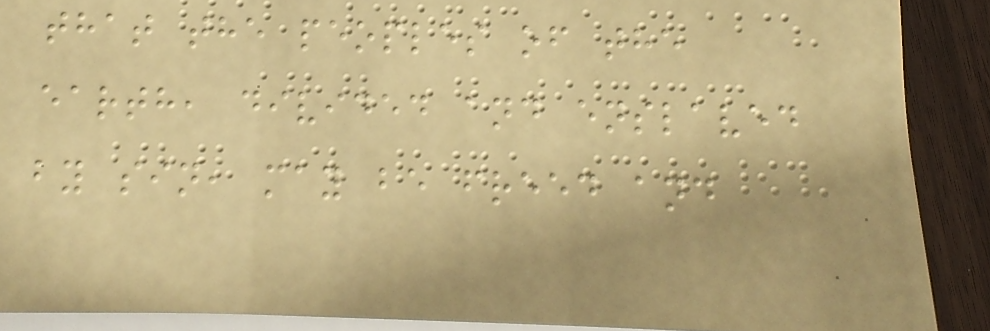that the peoples of the
earth, divided and enslaved
by sin, may be freed and
